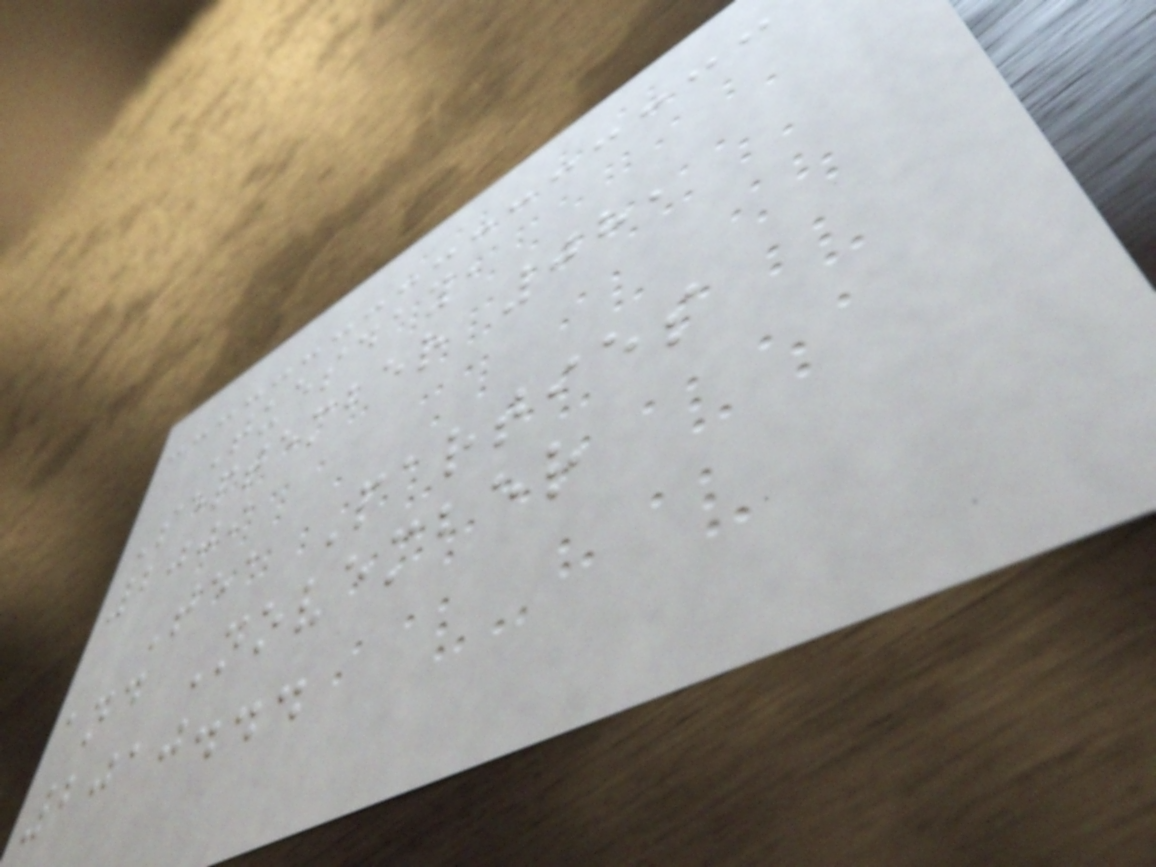Tuesday,
September 08,
2009
Tea Parties
and November
2010...
